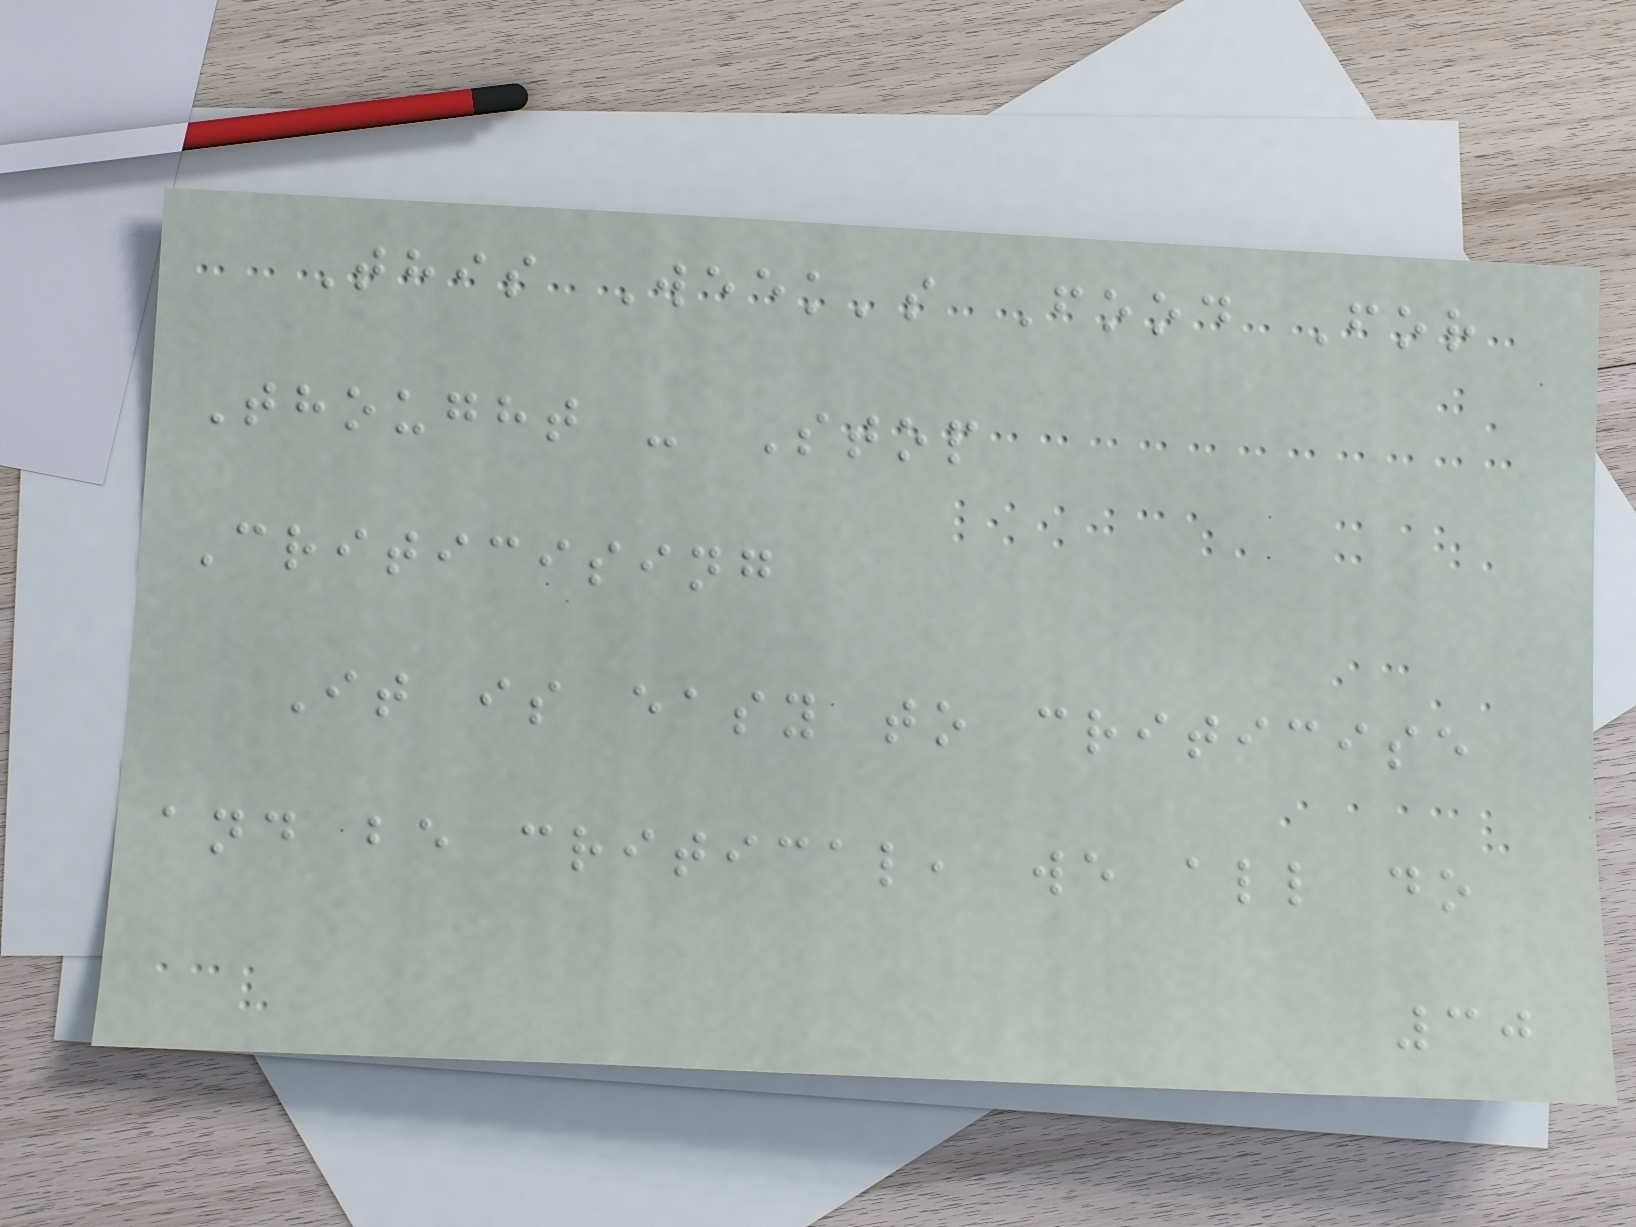This Week's Food For
Thought - Stop
Criticising
It is easy to criticise
and be critical, we all do
30
